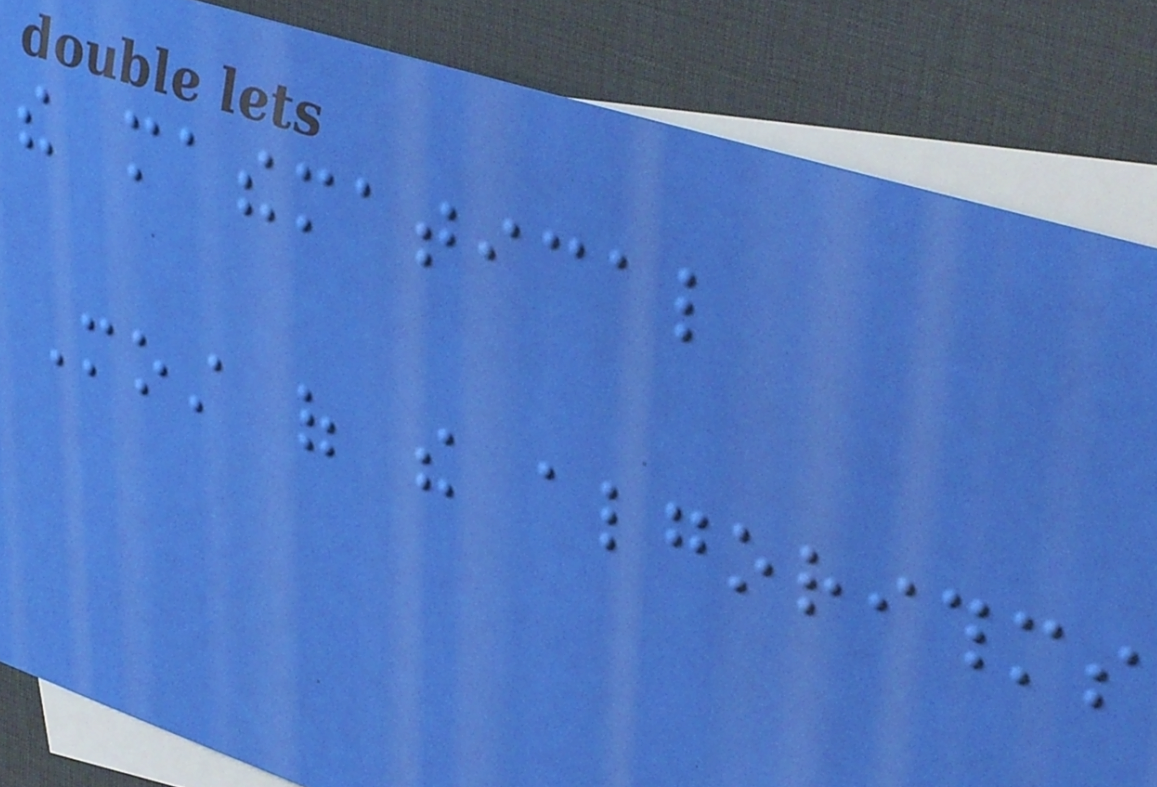the mathematical
Most of the algorithms
